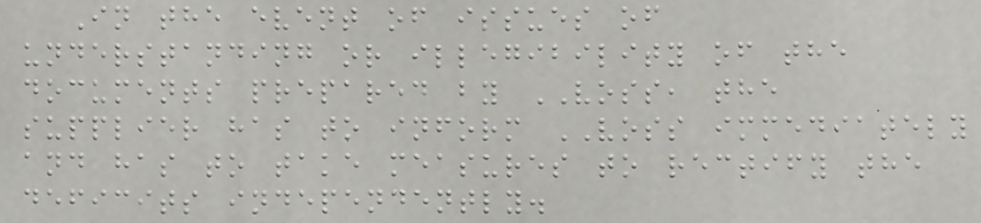In the event of issues of
understanding or illegibility of the
documents prepared by VOSS, the
supplier has to inform VOSS immediately
and has to take measures to rectify the
deficits independently.
